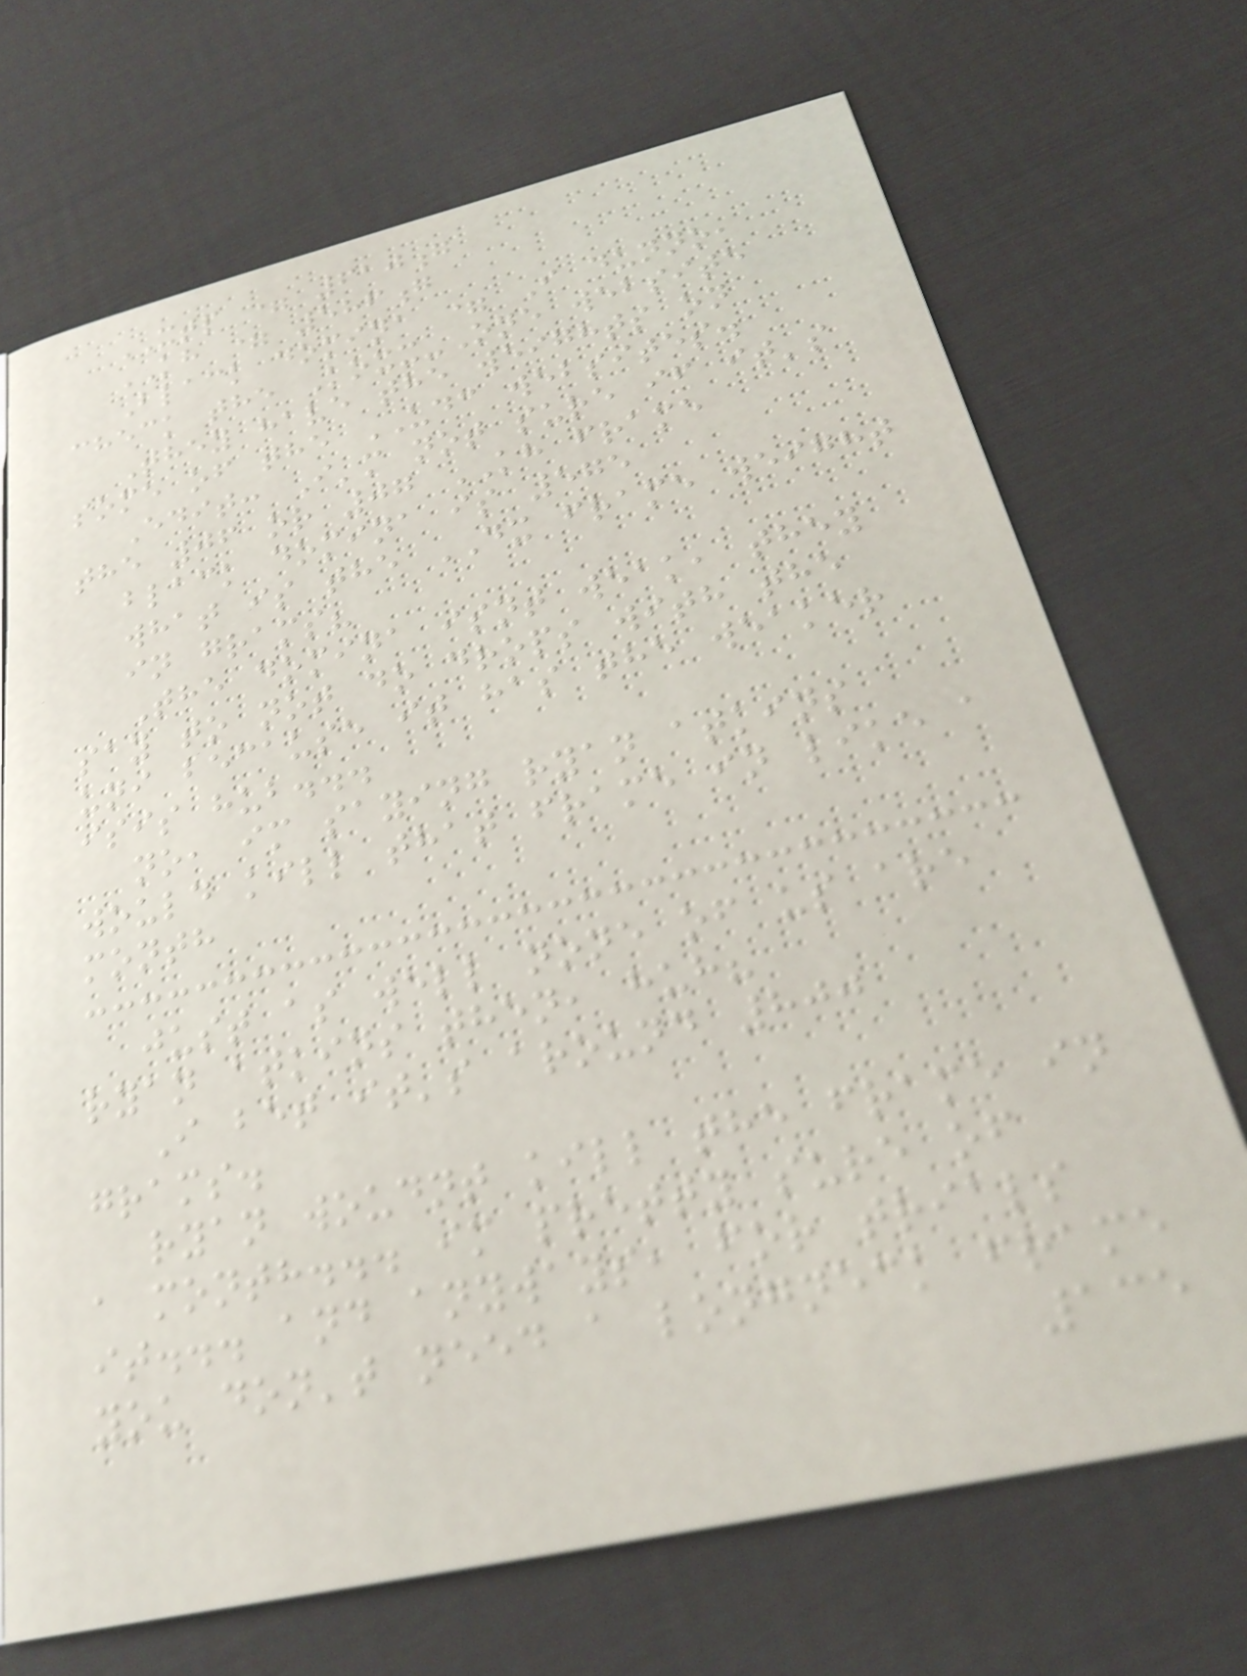XTP = 610g
KH = 586g
Black domina = I dunno,
check the Koxx-One website
They have the weights on
some of the UDC websites.
Edit: I'm not sure if it's
the 06 or 07 KH frame
black domina is 575
what is the DX frame weight
in grams?
The domina isnt weak, they
say to not do drops with the
uni because it has the weaker
isis hub...
no, im saying ryan atkins
would kill that frame in like a
month
just as well none of us are
ryan atkins then, huh?
I bet it's around 800
grams.
ryan woudnt kill the frame in
a month... im pretty sure of
it... and anyways, for trials
you don't need a longneck frame
135
